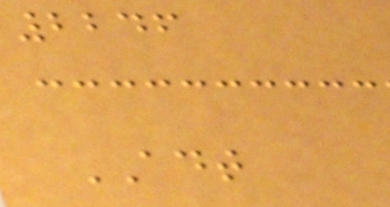2246
ADT
